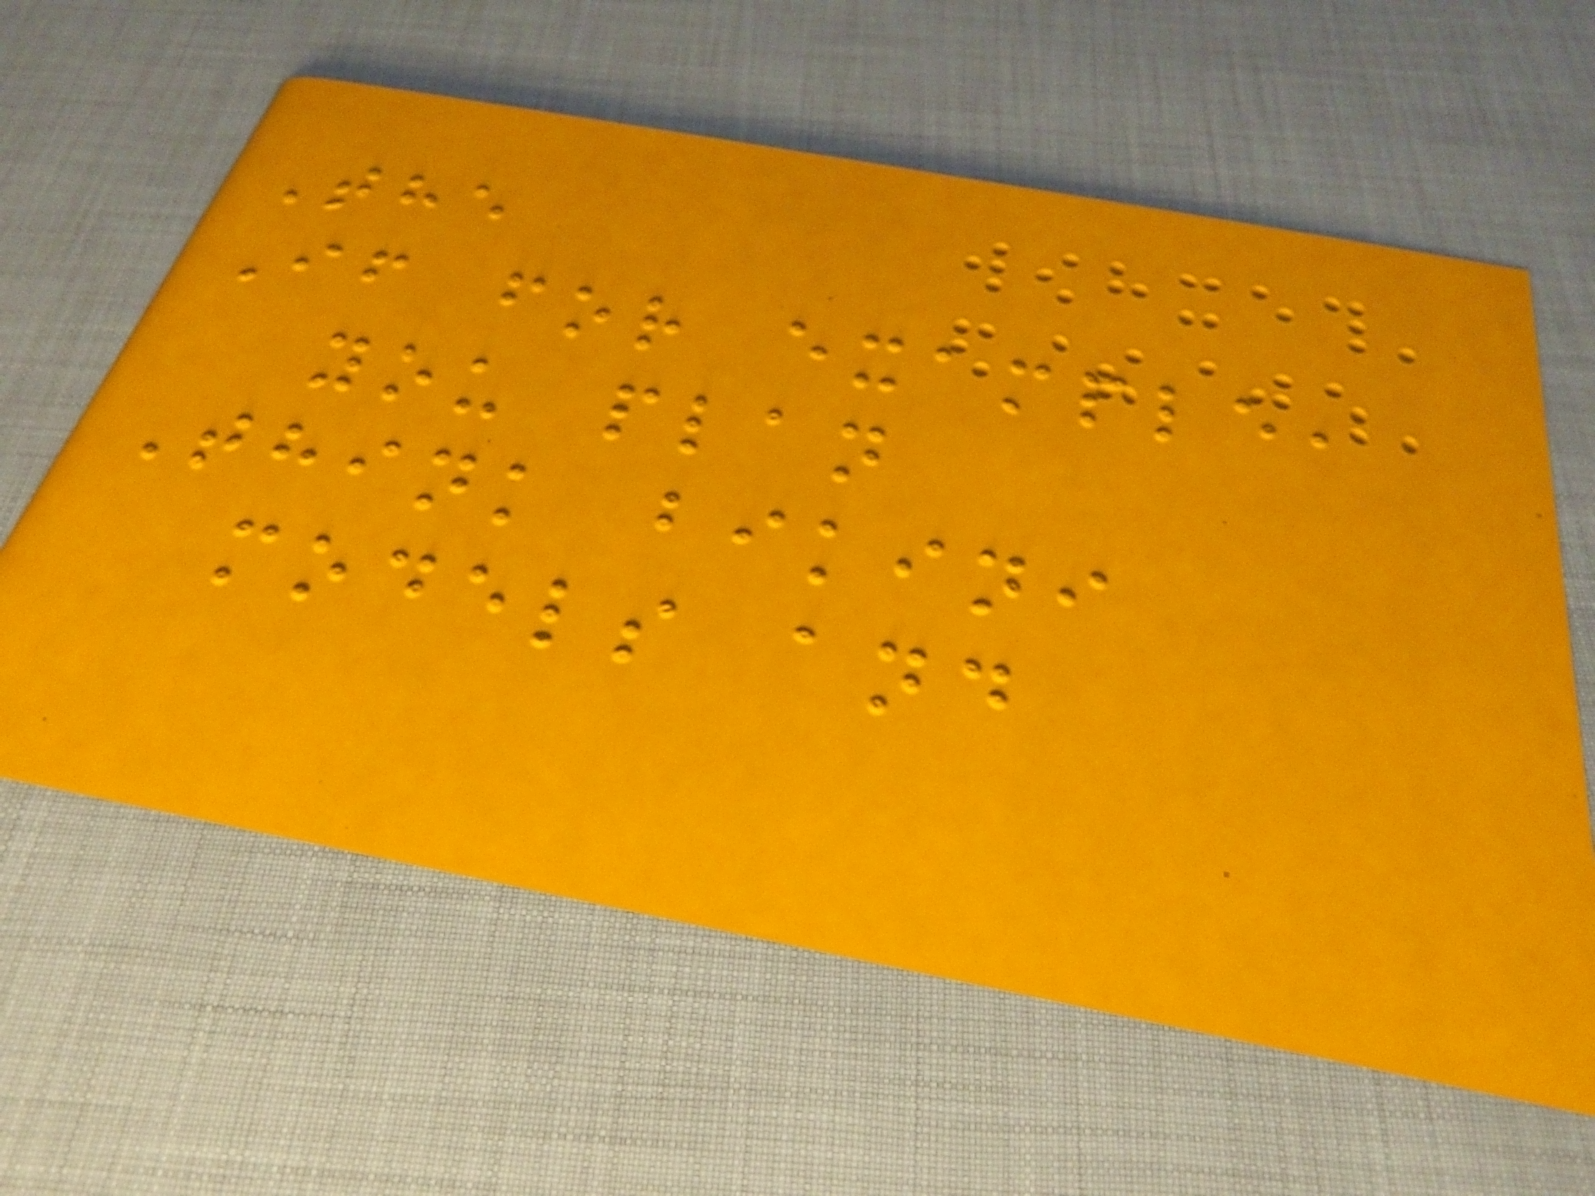The
If for example,
you plan
Think bikini
models and
